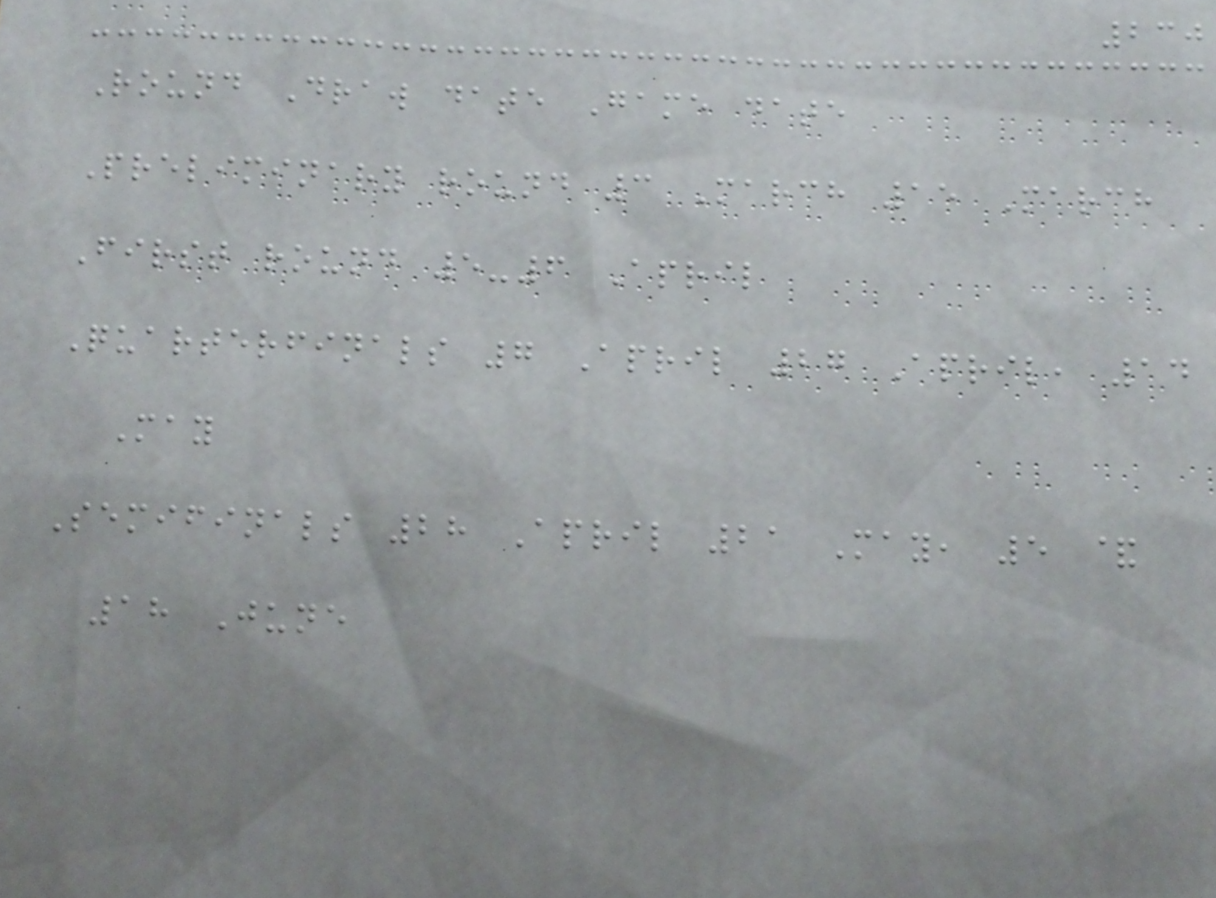230
Round Draw date Game date
Preliminary round 3 March 15 March
First round 5-6 April
Quarterfinals 7 April 27 April, 14
May
Semifinals 28 April 21 May, 5 &
18 June
